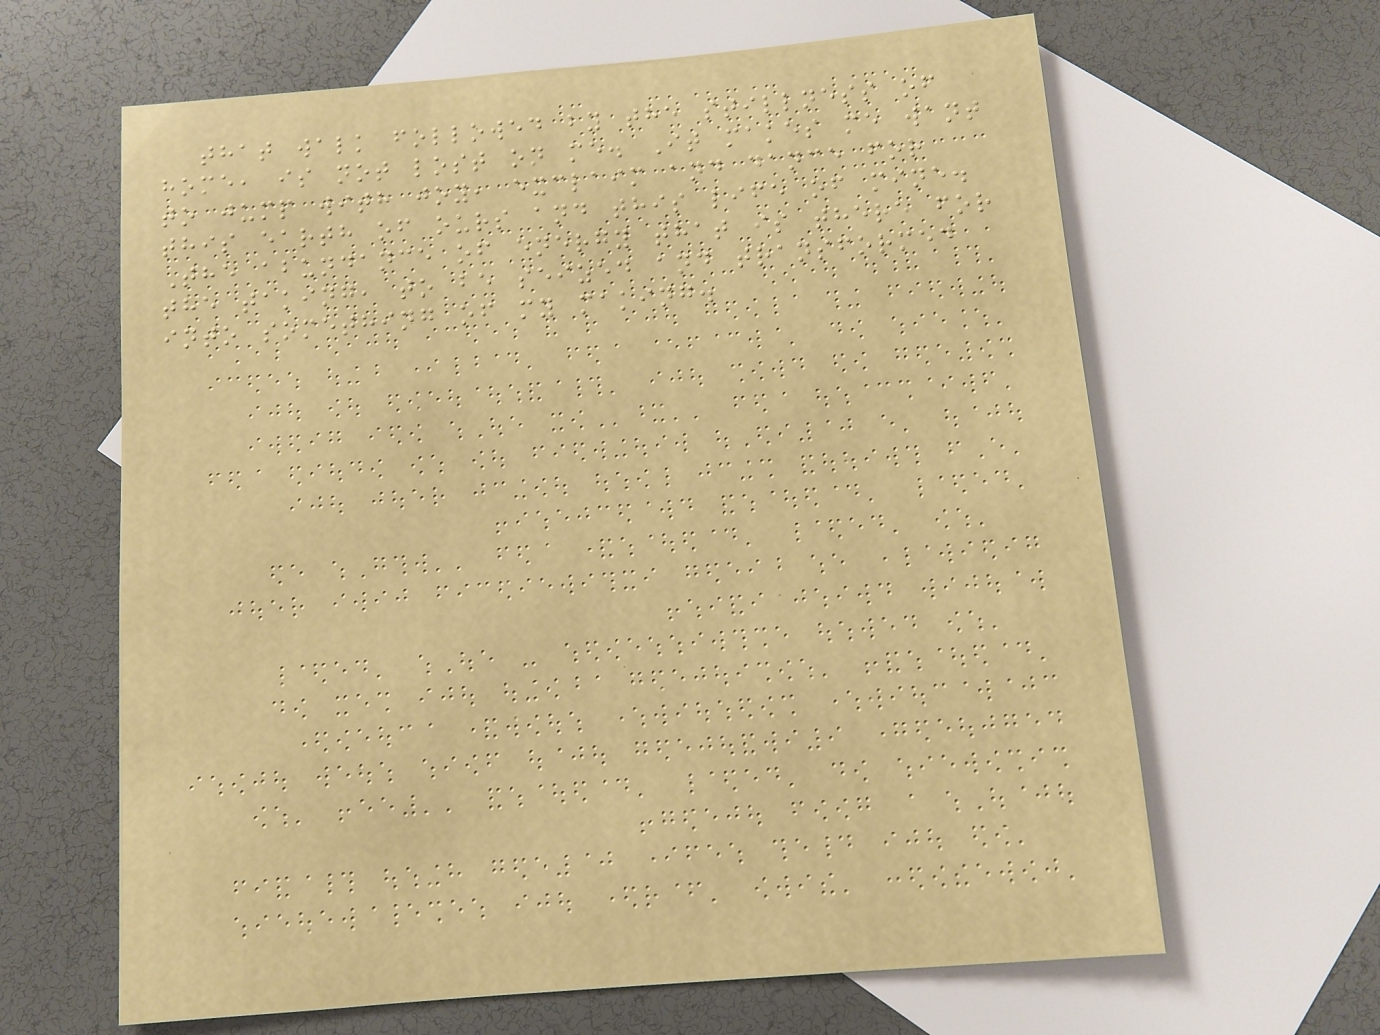that walk followed by the stillness of
home, is not lost on me. It makes me want
to jump with joy, exclaim and dance for
this earth of ours and this life of mine.
The abundance of energy that is there for
the taking, to be seized and transformed
into something of my making.
